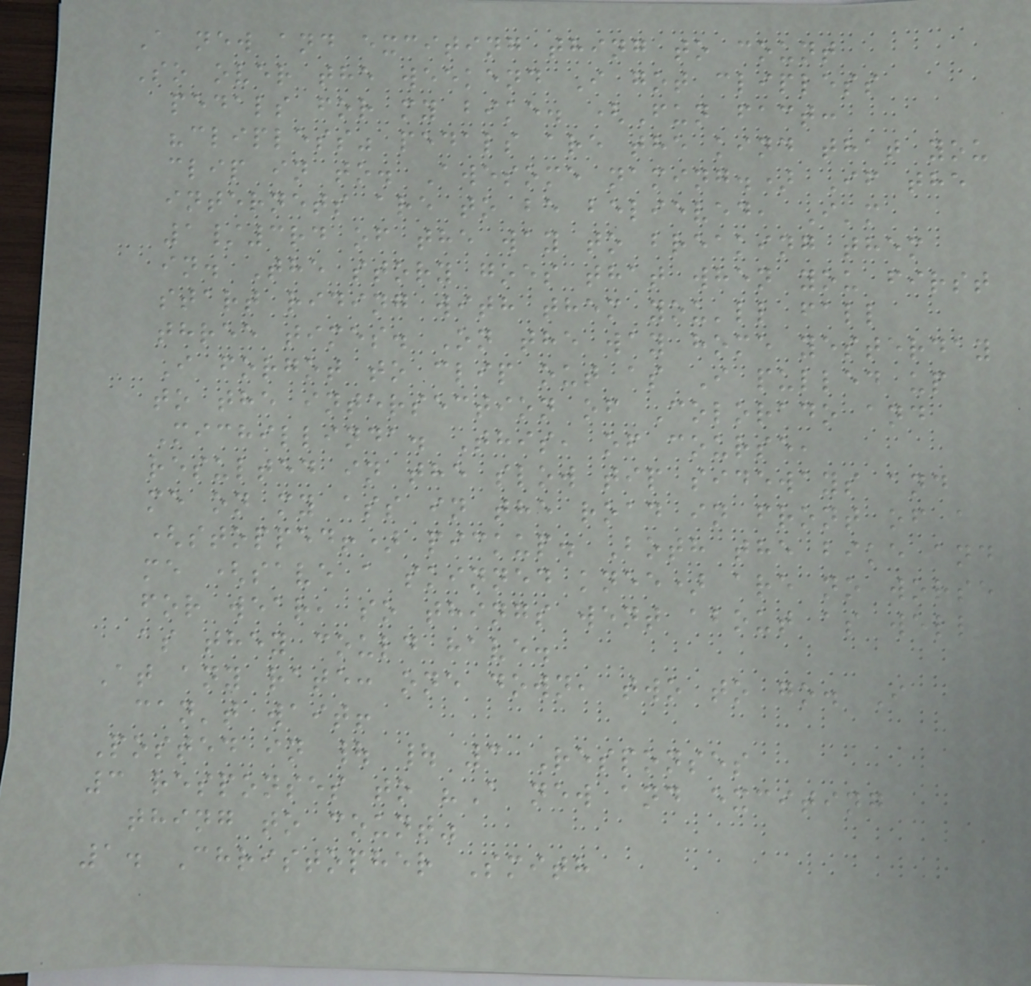A new and exciting thing to count
So over the weekend I got clipless
pedals for my bike. (Fun fact:
"clipless" pedals are the kind that you
clip in to. Awesome naming.) If the
internets are to be believed, I'm
1/3rd of the way to breaking them
in. The story goes that when you first
start riding with them you'll fall
three times. On the way home yesterday
I forgot to clip out as I pulled up
to the intersection of Colorado and
Michillinda. This, of course,
resulted in the slow tip sideways and
me on my ass in the road in front of a
(stopped!) pickup. Both the bike and
me (save a skinned knee) are no worse
for wear, so things went about as well
as they could have.
At any rate: one down, two to go. I
can't wait!
Posted in | | 3 Responses
3 responses to "A new and exciting
thing to count"
1. Christopher Smith
